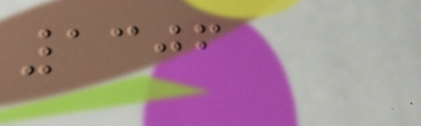1306
